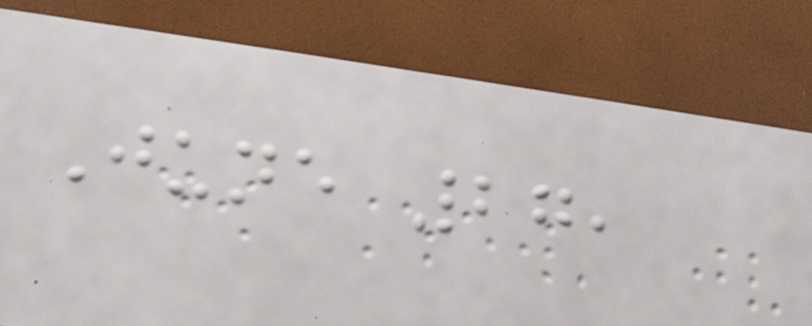June 27,
